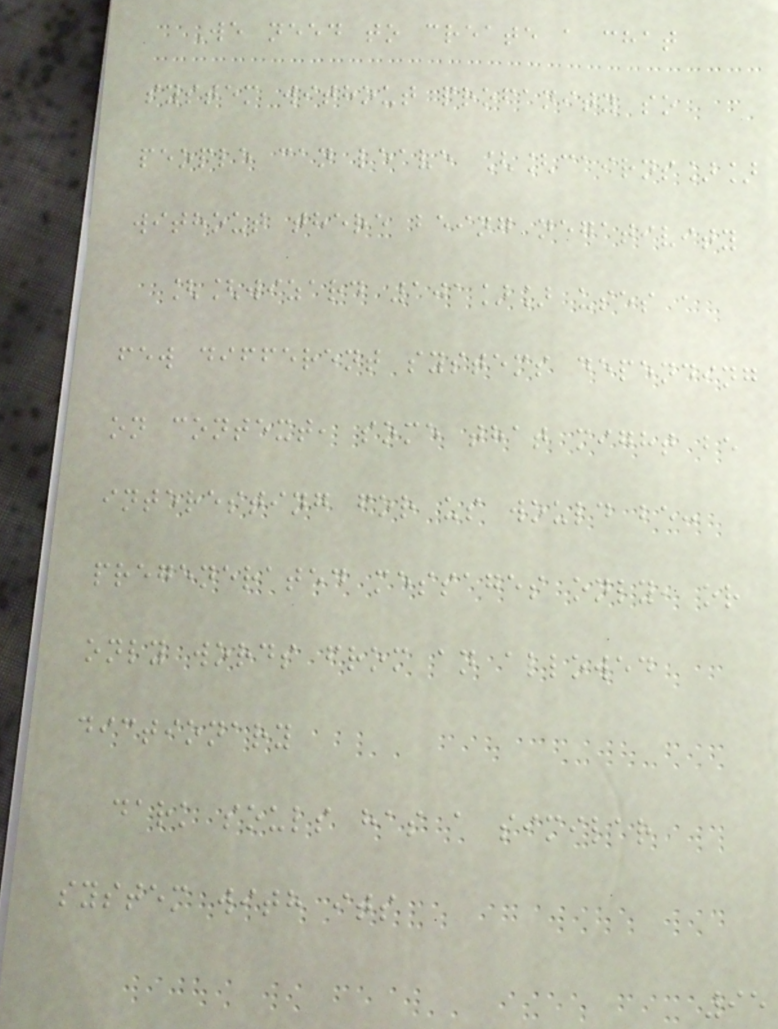We need to create a chat
system without profanity so
people can leave [[cairns]]
without there being negativity
[[wizard 101]] uses a
few different systems depending
on context, some that might be
interesting for us would be:
pregenerated messages only, or
only words from an allowed
dictionary
dark souls has a similar
system with its
95
